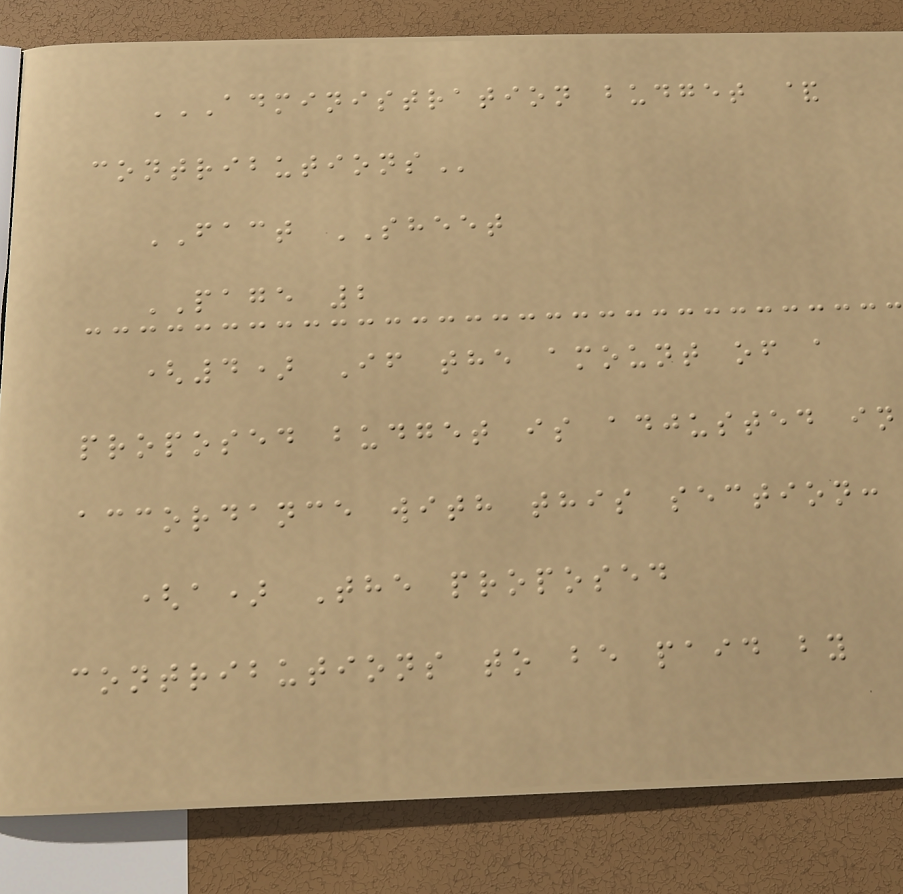ADMINISTRATION BUDGET &
CONTRIBUTIONS
FACT SHEET
PAGE 2
(4) If the amount of a
proposed budget is adjusted in
accordance with this section:
(a) The proposed
contributions to be paid by
